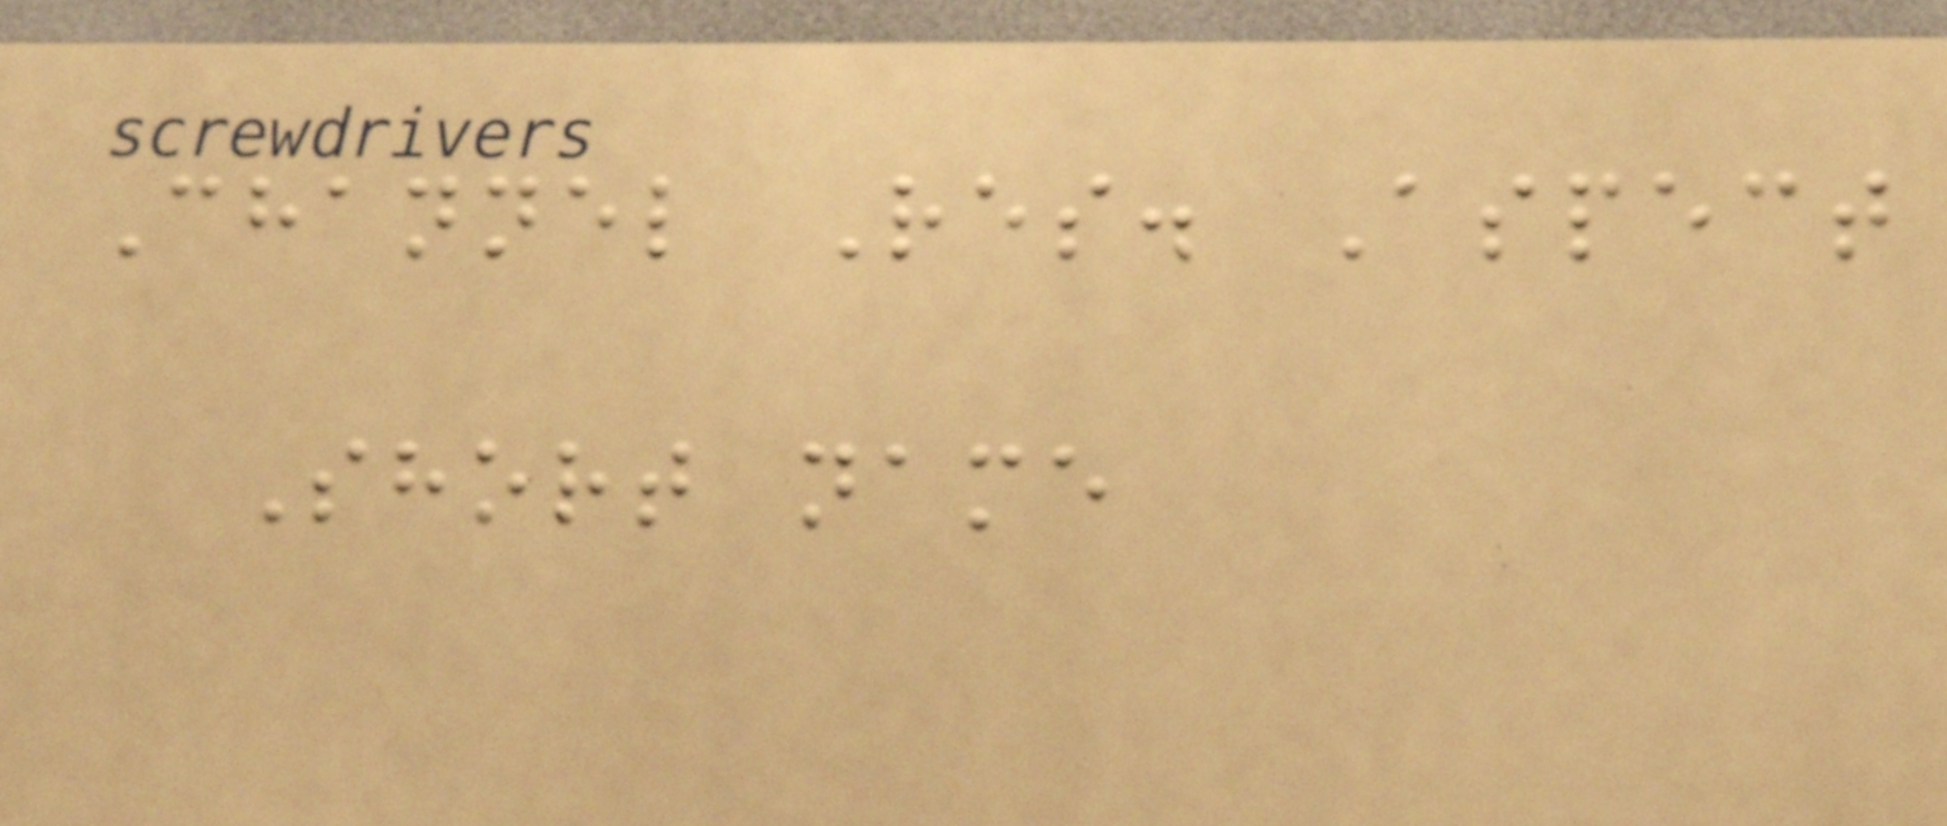Channel Res. Aspect
Short name
